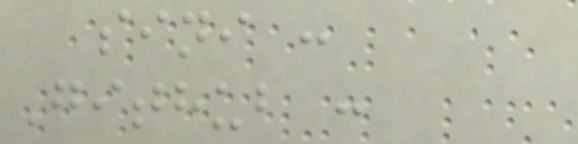sini :
Github :
